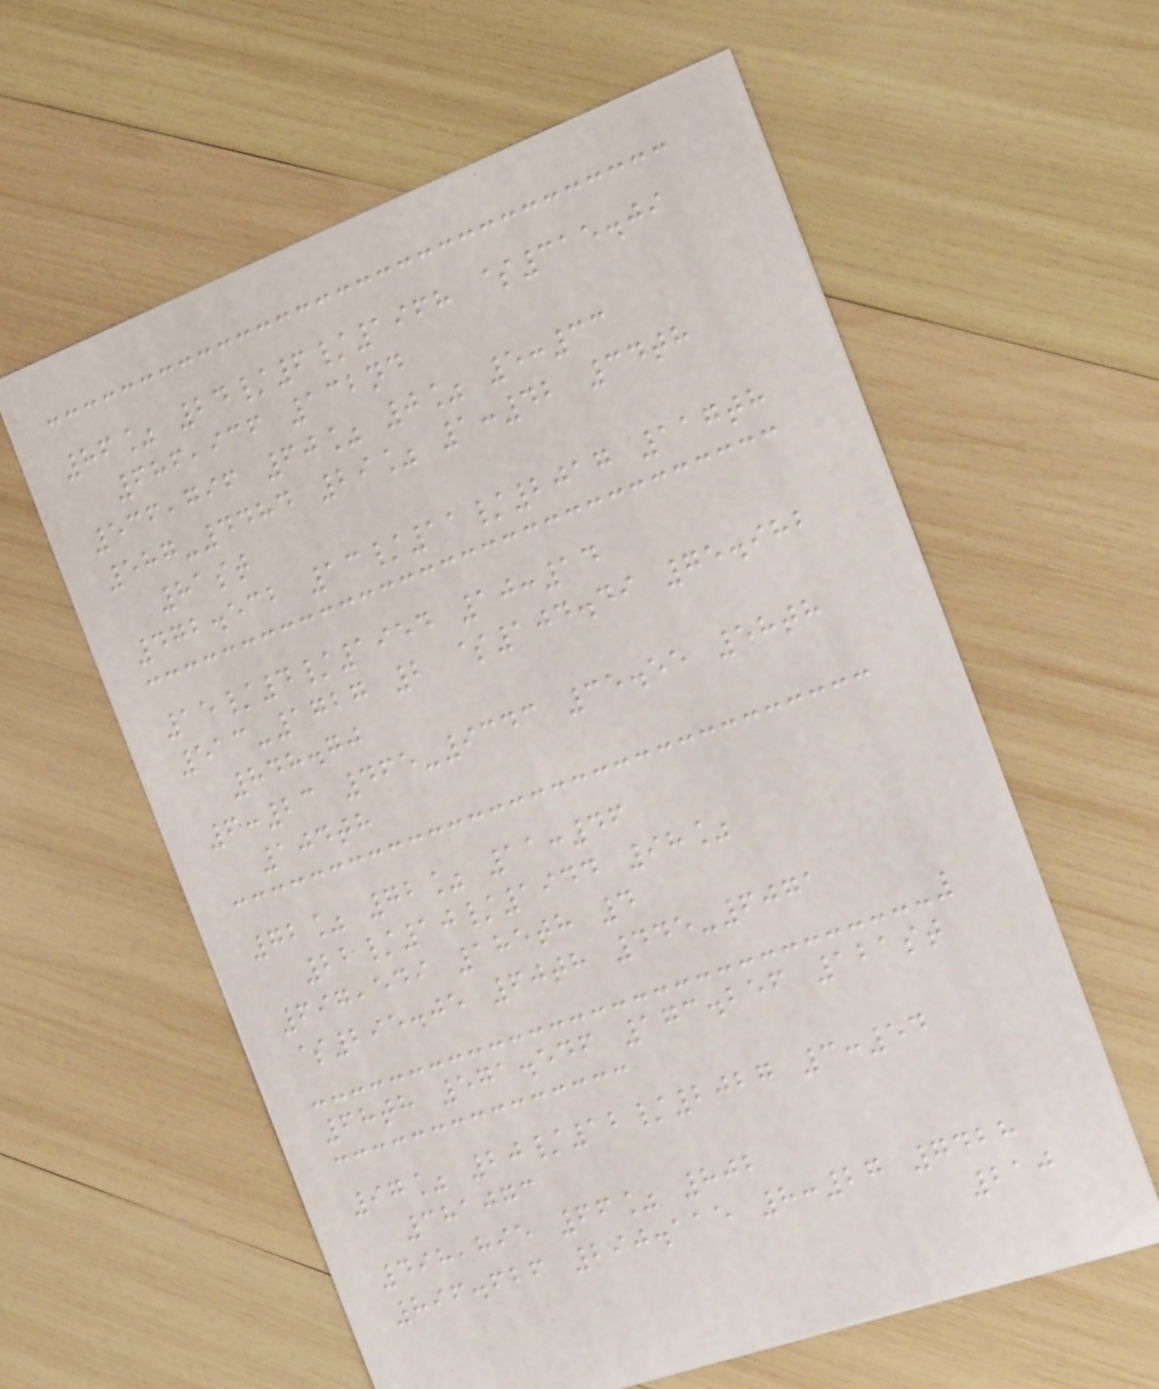86% 24/6/1968 $315.09
686,936 132nd
536,796 60% 0% 5:33
587-4484 29% 1:42 34th
81st
472.532 13/11/2017 117th
15/4/1954 10:14
513-1727 2 $104.49 75.982
848.70
6:23 465-9343 35.55 58th
104th
72% 72% 11:46
22/10/1944 98%
697,549 185th 4
$295.05 60th 445-6071
68th 571.546 173.256 121st
97% 20/12/2027 3:54
381073
498,895 66% 802
896.626 290.115 8:27 7428
210
